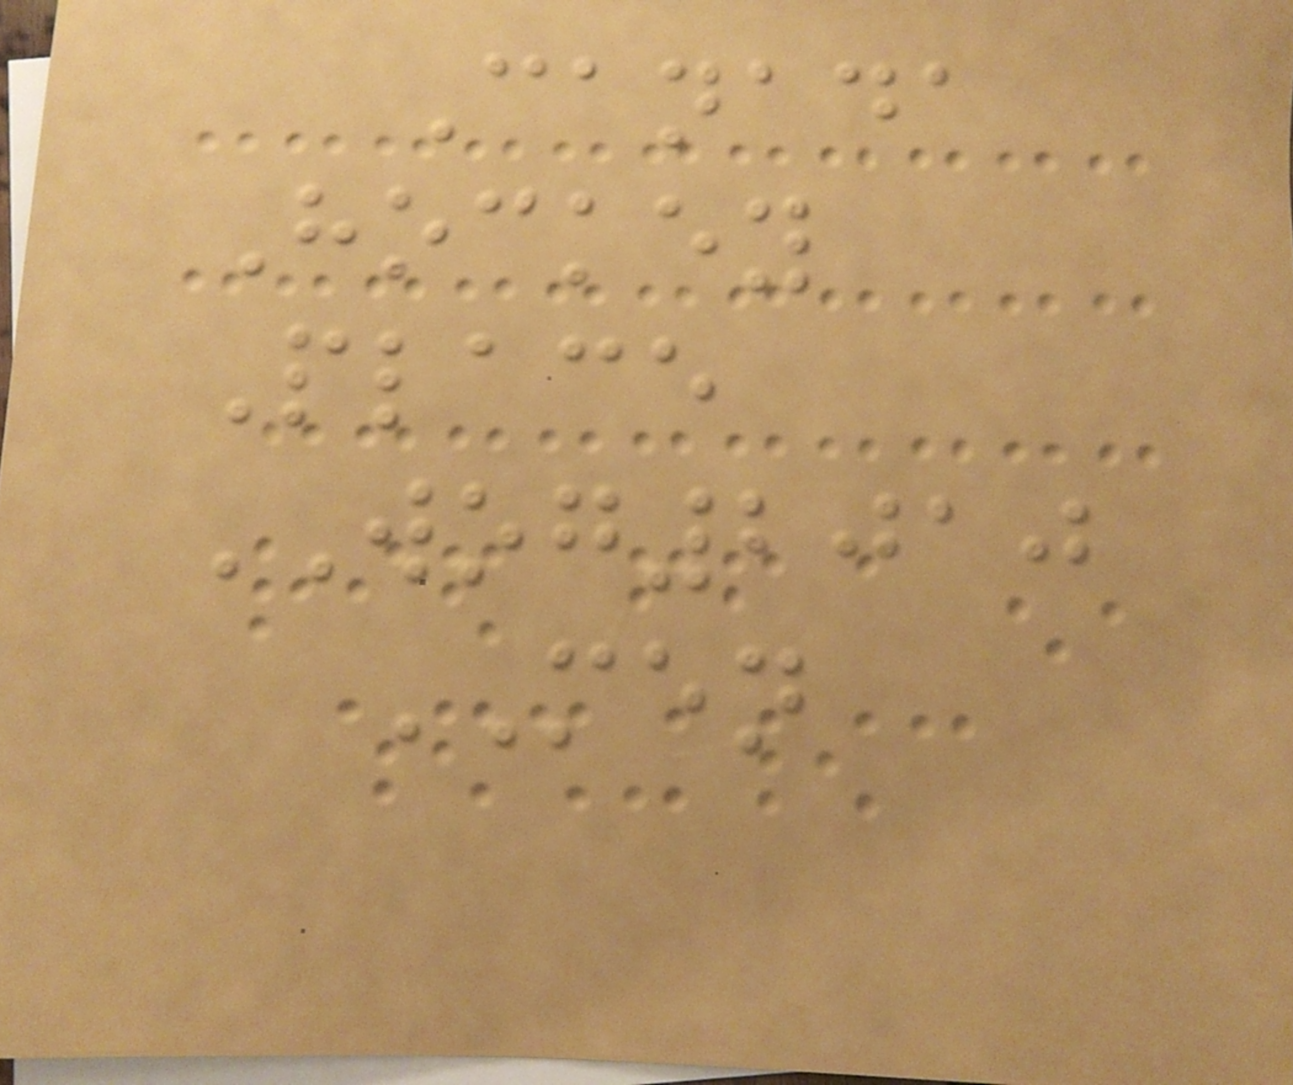Canada
Hockey
Place
WOG2010
MEN
